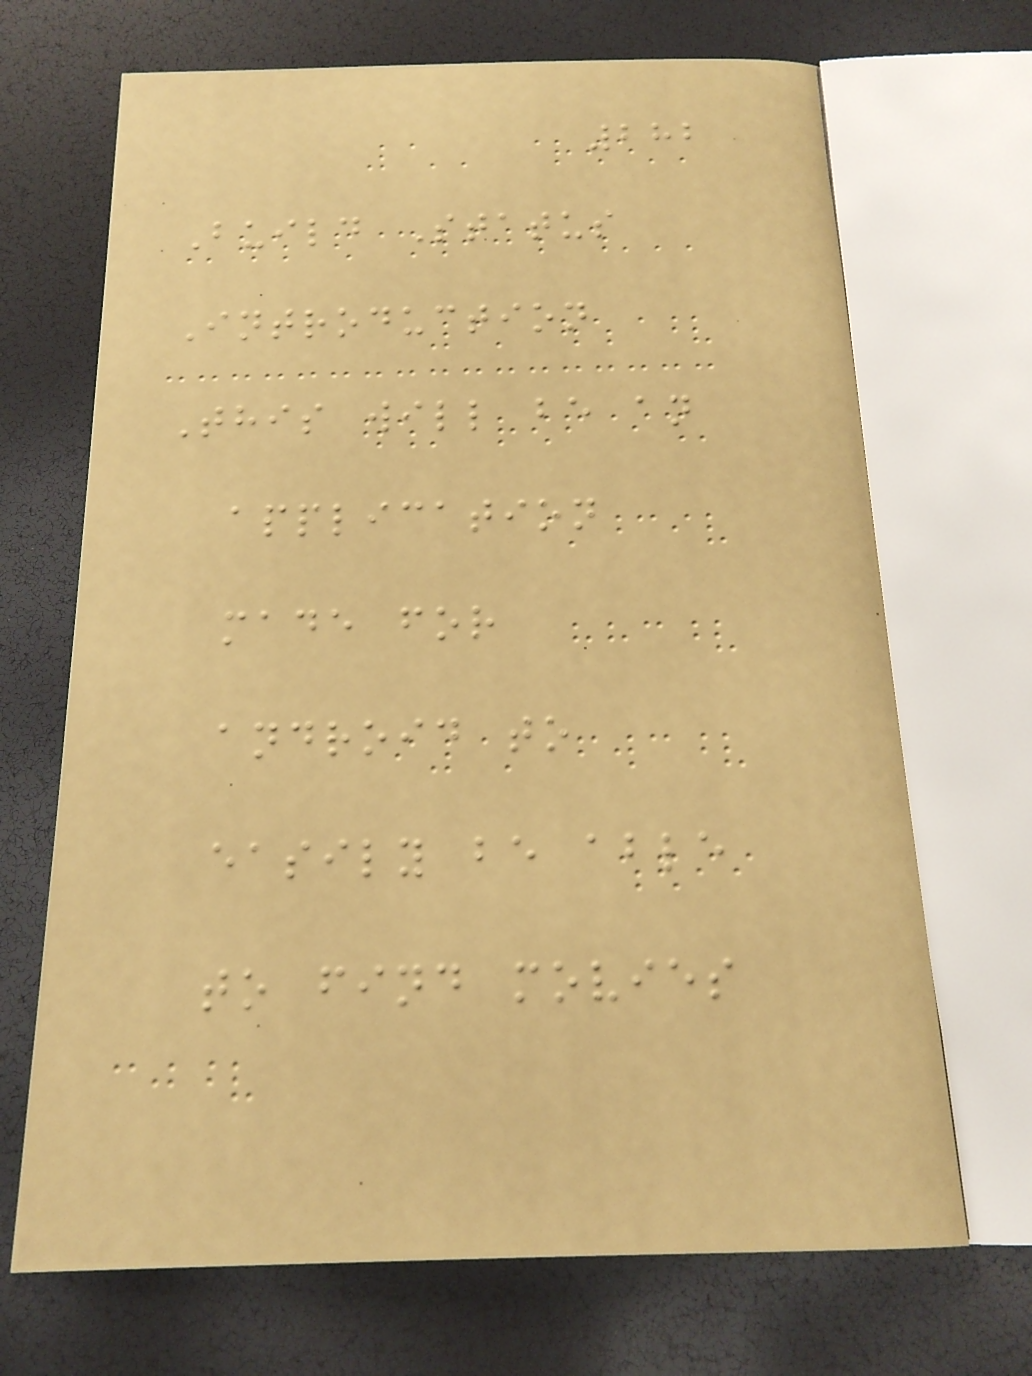282
Build Status
Introduction
This will be an
application
made for
android to
easily be able
to find movies
